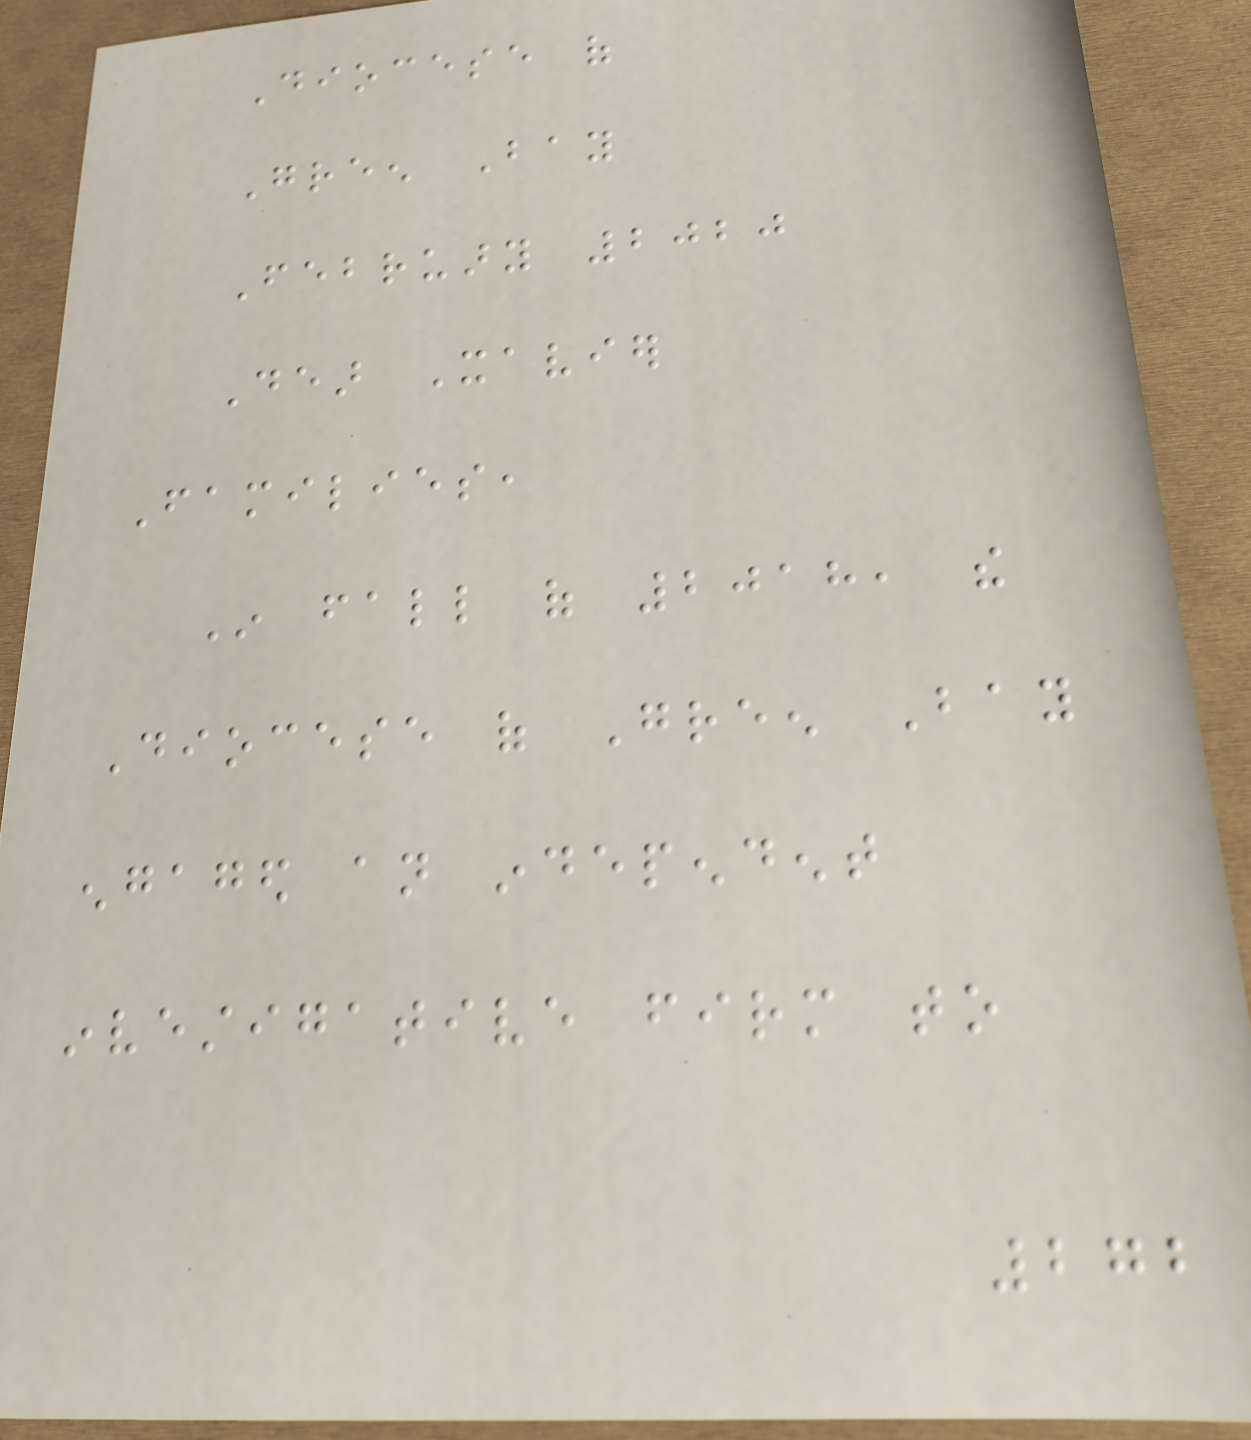Diocese of
Green Bay
February 2020
Dear Xavier
Families,
In fall of 2018, the
Diocese of Green Bay
engaged an independent
investigative firm to
272
